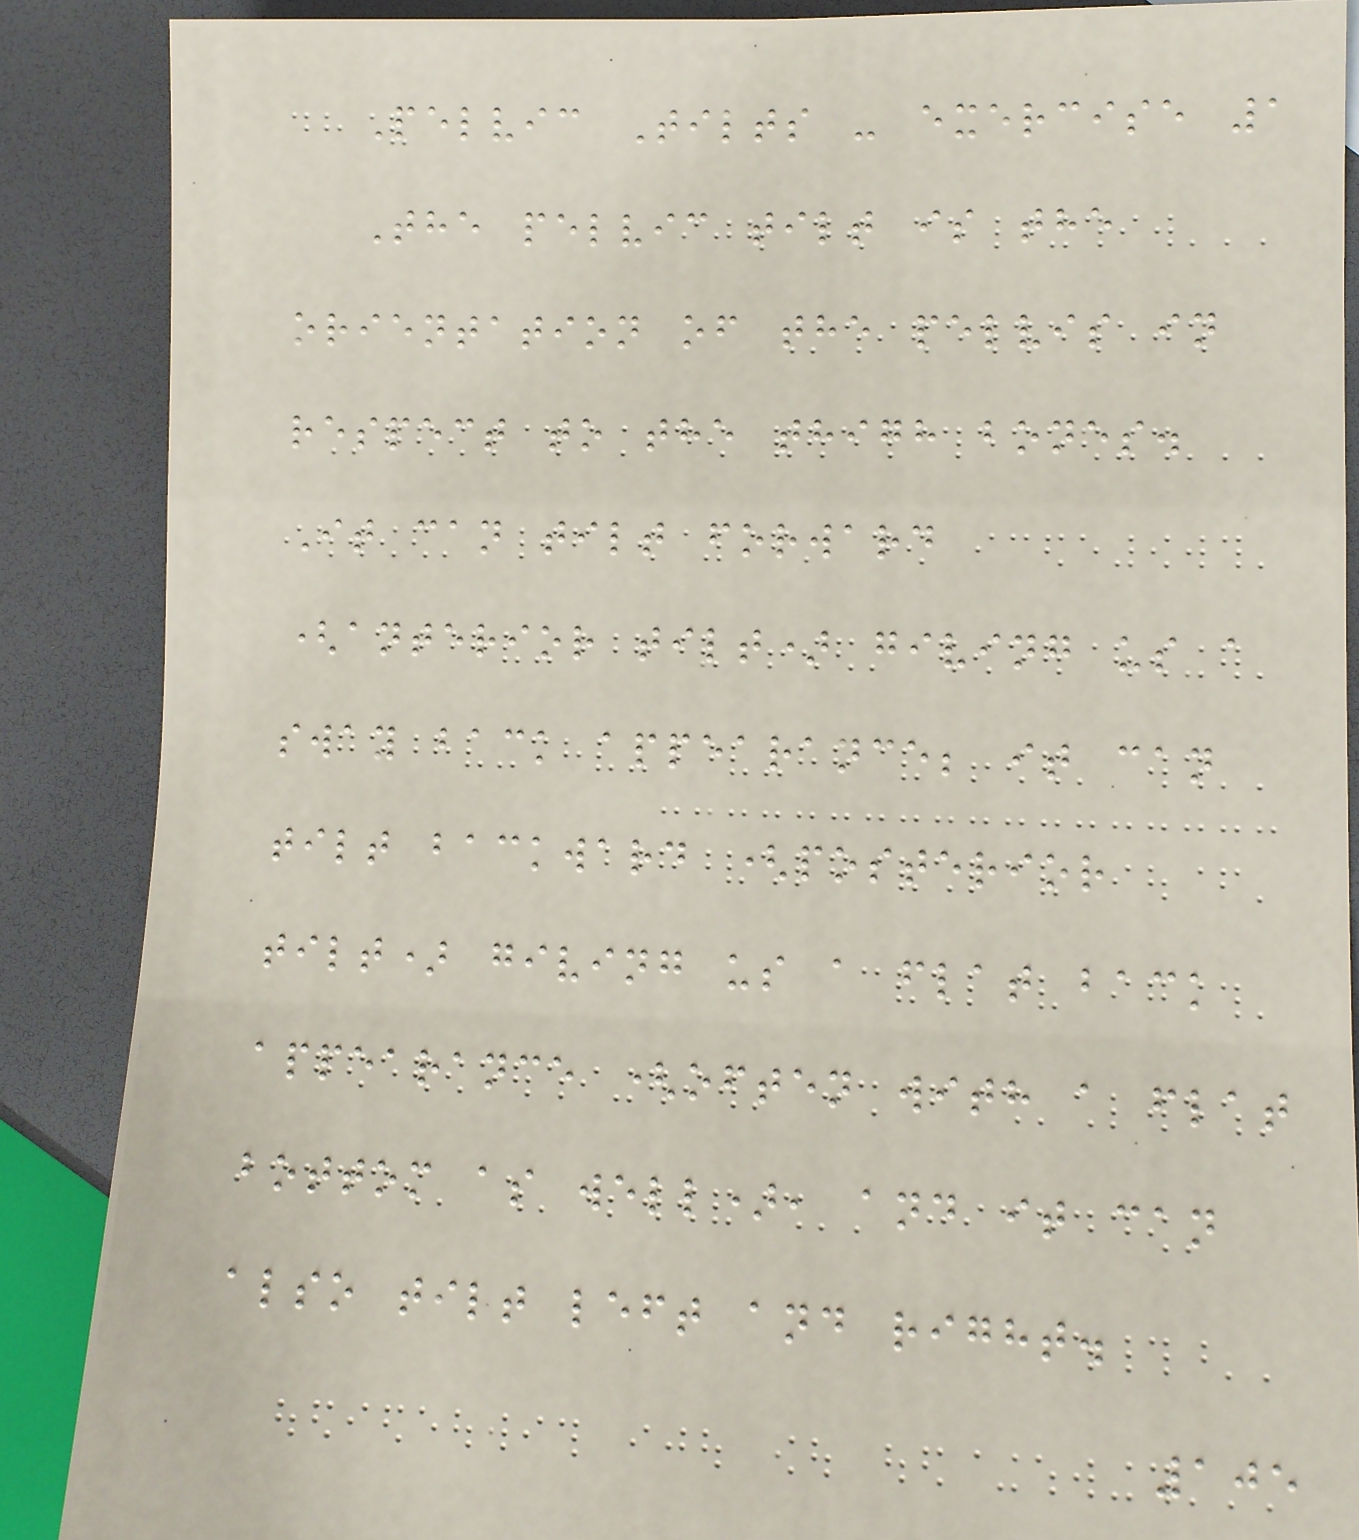Pelvic Tilts - exercise 1
The pelvic tilt is the
orientation of the pelvis in
respect to the thigh bones.
It can tilt forward
(anterior tilt) giving us a
sway back appearance; it can
tilt backward (posterior
tilt) giving us a flat back
appearance (often with a flat
bottom as well), and it can
also tilt left and right.
105
